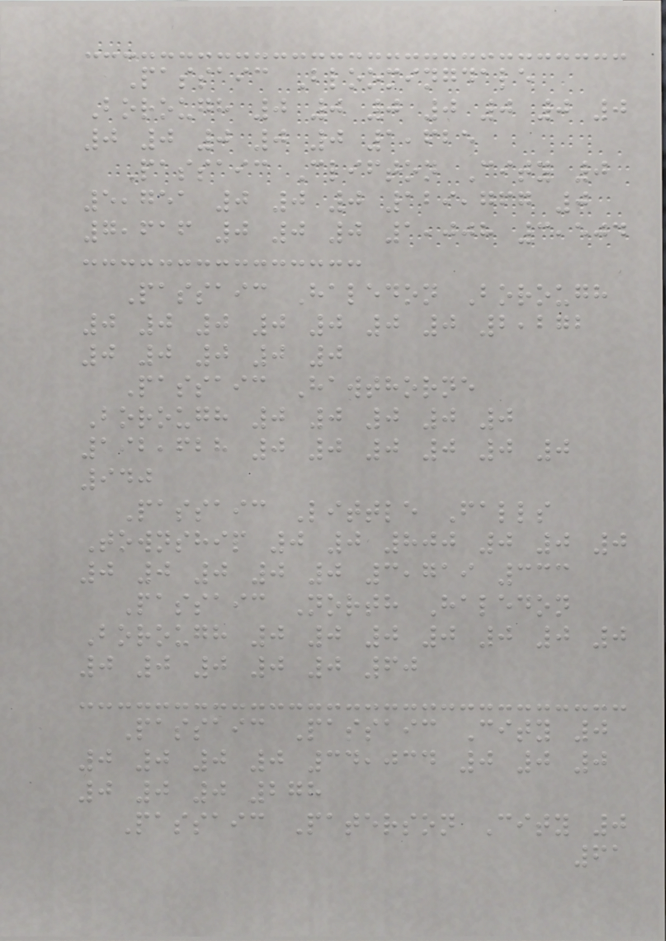Passaic Bloomingdale
Borough 0 0 0 0 0 0 0
0 0 0 0 0 1,625
Passaic Clifton City 0
5,751 0 0 0 129,767 0
7,616 0 0 0 1,008 3,504
Passaic Haledon Borough
0 0 0 0 0 0 0 2,272
0 0 0 0 0
Passaic Hawthorne
Borough 0 0 0 0 0
192,628 0 0 0 0 0 0
940
Passaic Little Falls
Township 0 0 800 0 0 0
0 0 0 0 0 3,719 333
Passaic North Haledon
Borough 0 0 0 0 0 0 0
0 0 0 0 0 60
Passaic Passaic City 0
0 0 0 0 34,034 0 0 0
0 0 0 278
Passaic Paterson City 0
61
